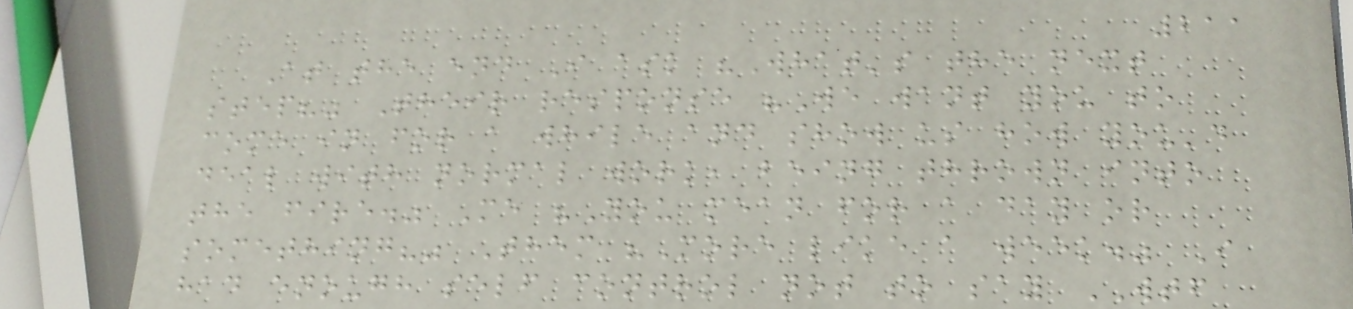211
At the end I ask "What's the next
step?" Their response "We want you to
come in for a while and show us how you'd
deal with normal work, being thrown into
the fire." Me "You mean for a day or
something?" Them "More like a week." I
had enough self control not to say WTF
